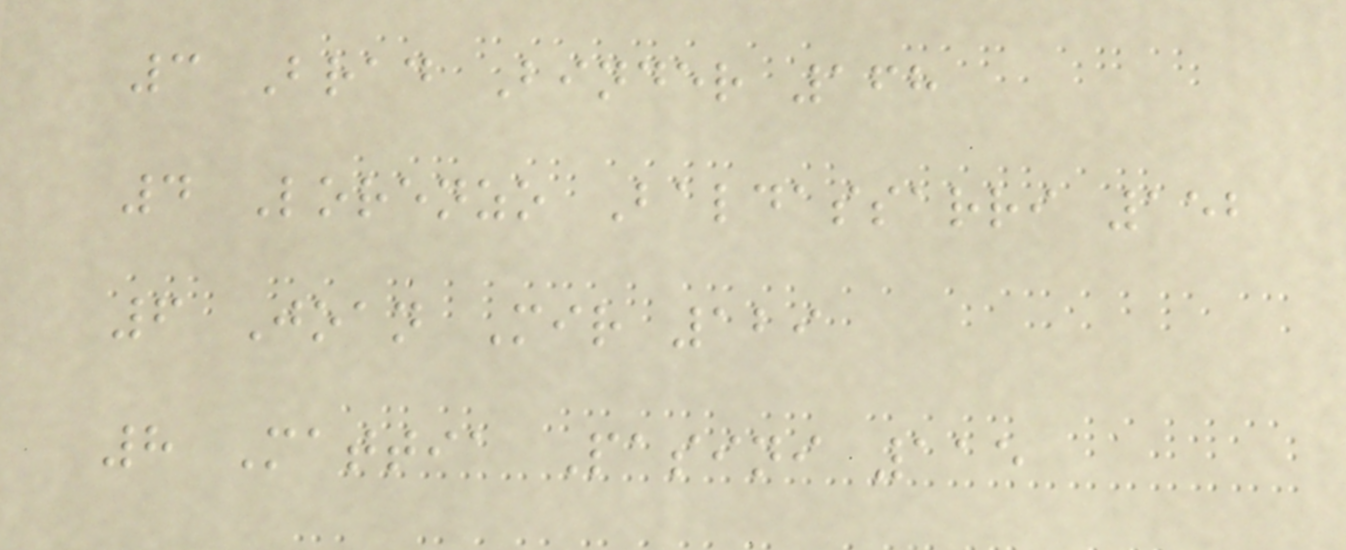3 Brad Binder 168
4 Lorenzo Baldassarri 152
6 Joan Mir 129
8 Mattia Pasini 115
